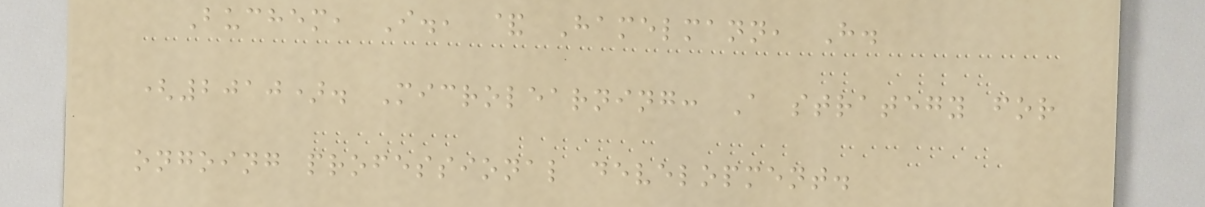Buchem, I., & Hamelmann, H.
(2010). Microlearning: A strategy for
ongoing professional development.
